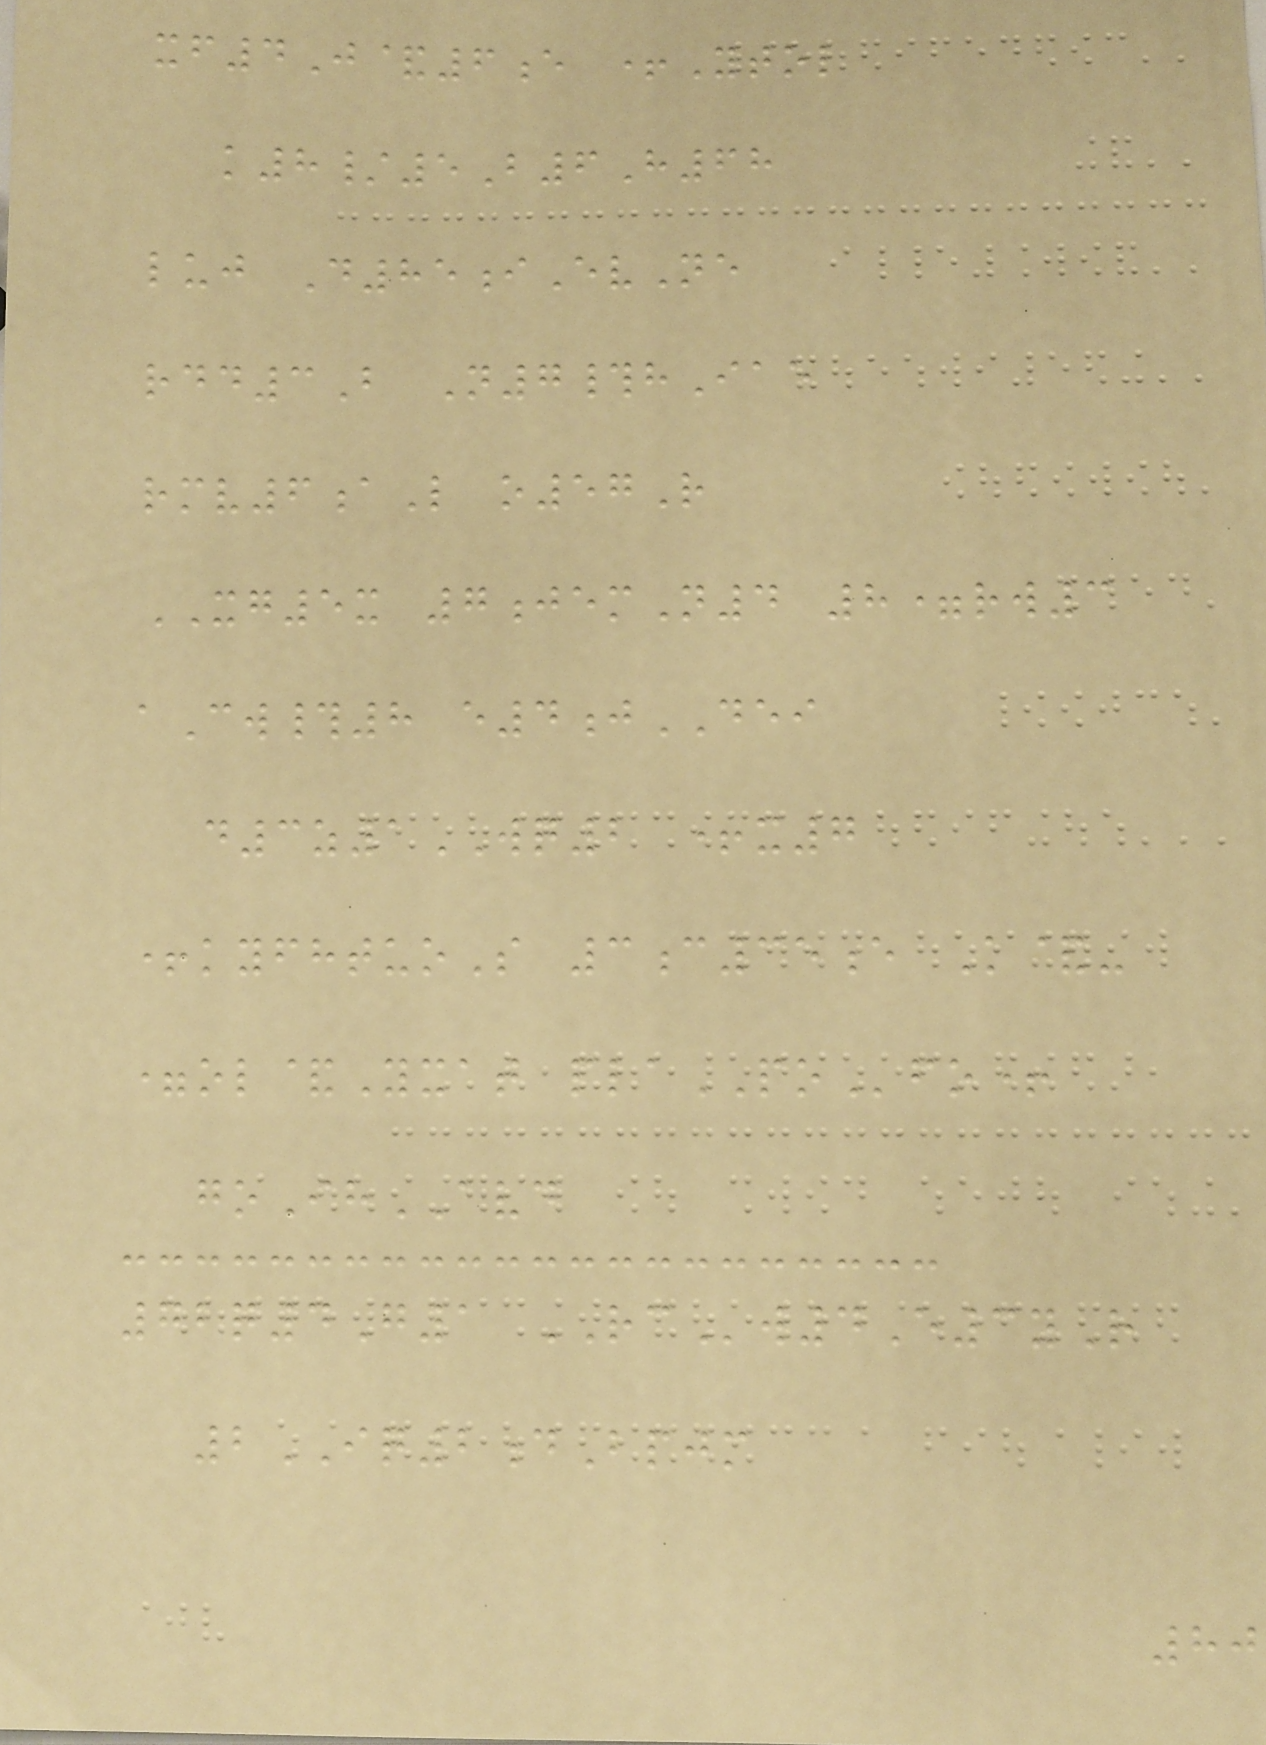xf4J&6e +Ytol
k8/5B6H68
luj D85iEvNe
rdd3B N7#hIae
rmv6aL o57R
XG5x 7jemN4 8=rw3
aCw#8 e4jDEI
d3z1WQ2 +x7
+kyfhtuoS 3c35e K&-
=ol&Yxat plaPOfo+
goIhAVD
72q4G1 RCw4E3yR
2IQ2dBpjm
80
